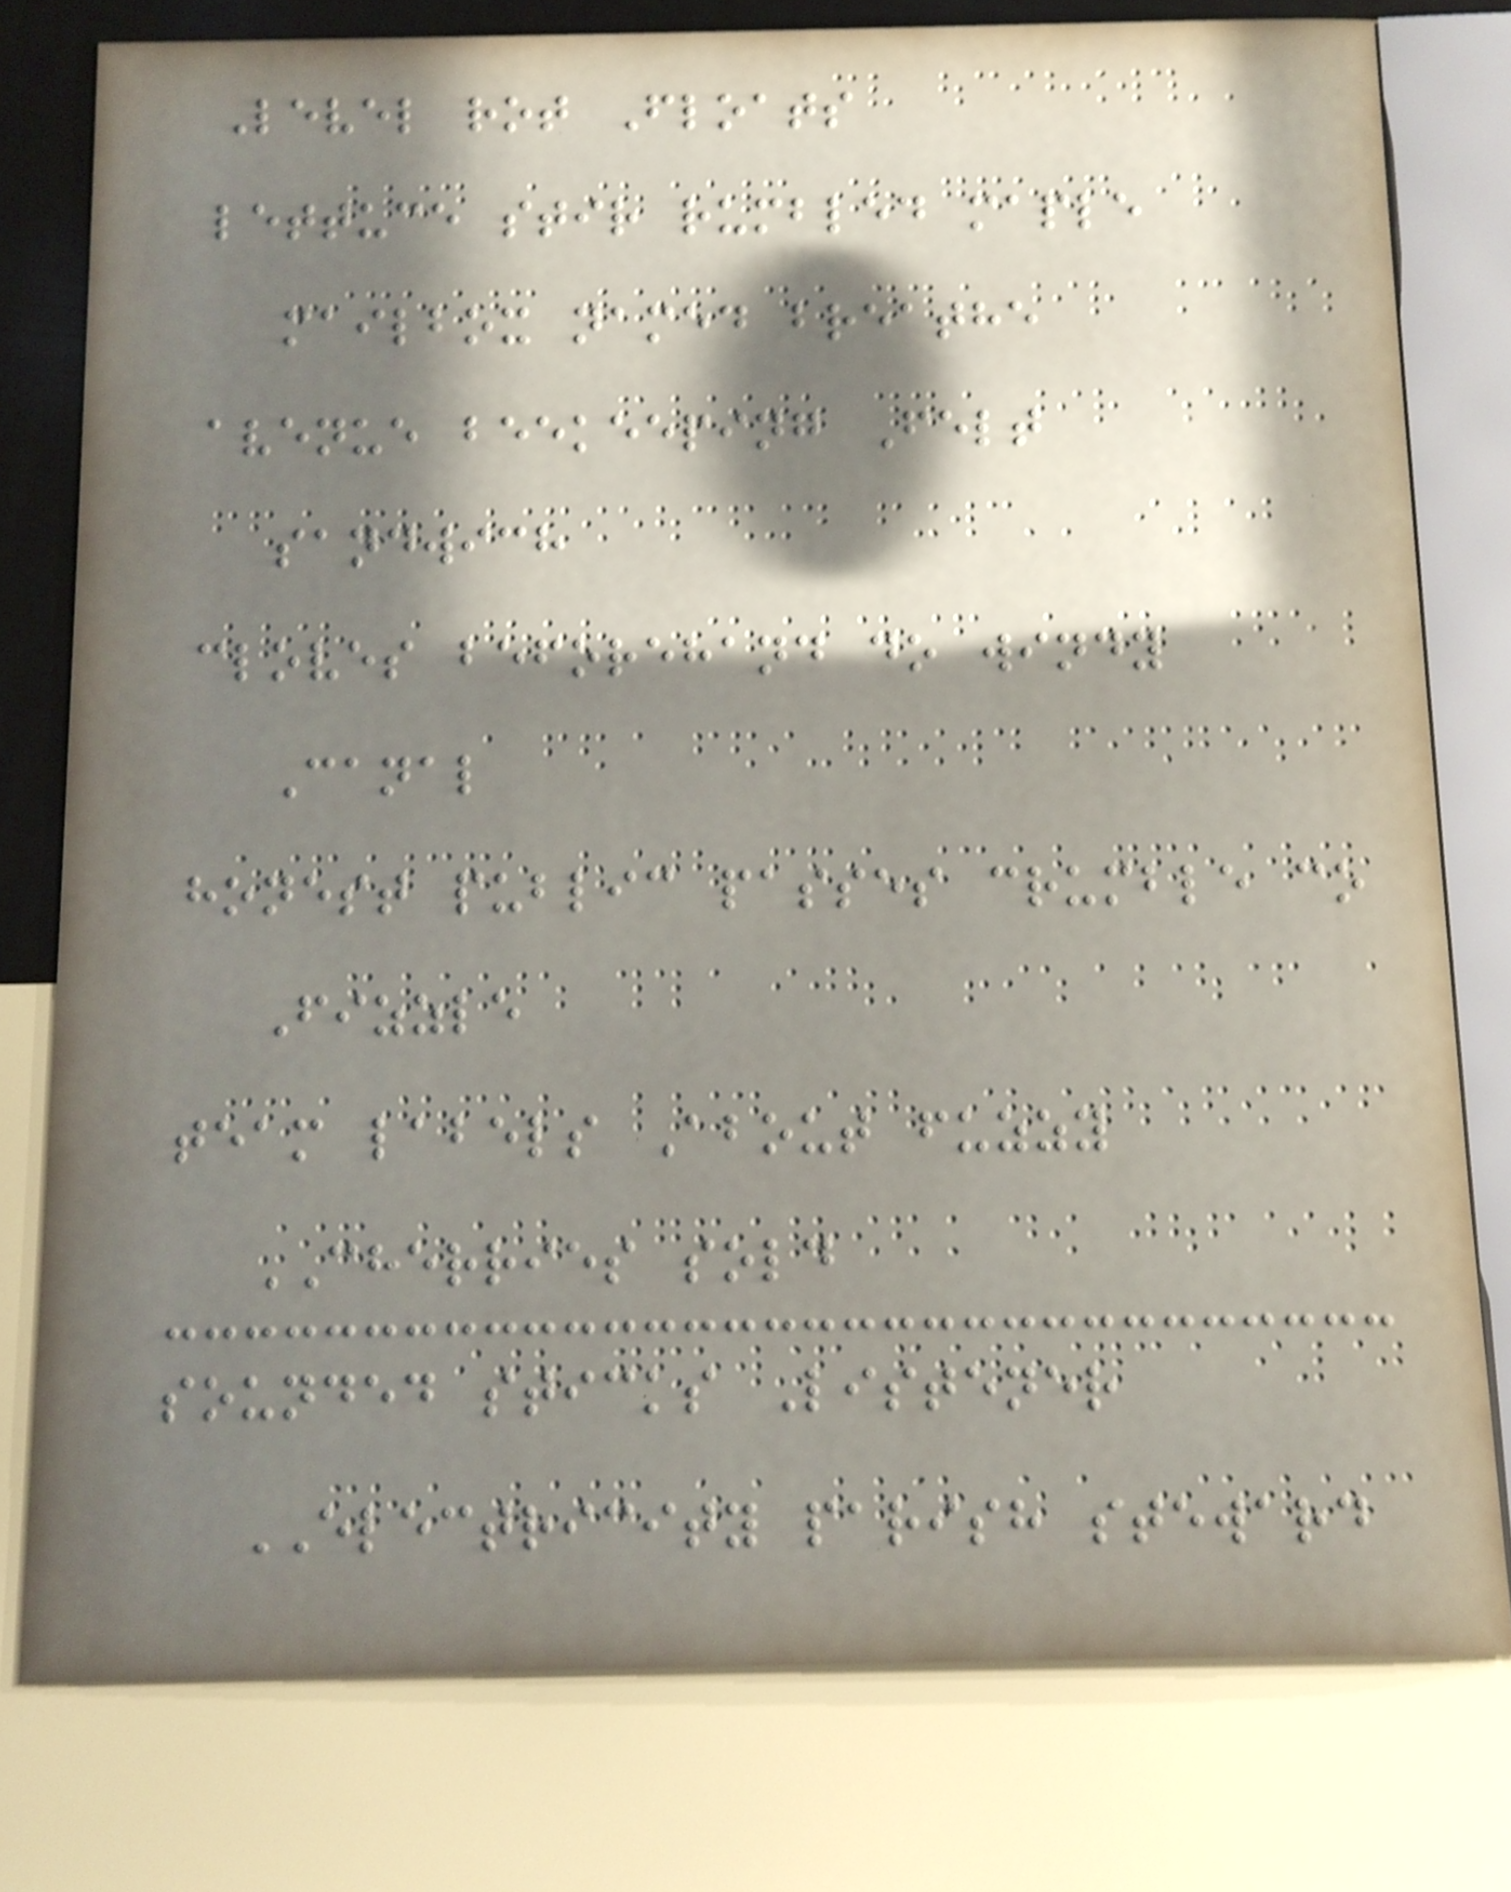Level rot Floats
lettuce stir rumbled maple
mailbox named breathe
avenue beekeeping Felt
sandwich
cloves beforehand do windy
Canal
honest public passes crumble co
Fizzle
team labels About fuzzy
CHERRIES sold
sounded sticks Listener
ELECTRICITY parish steward
